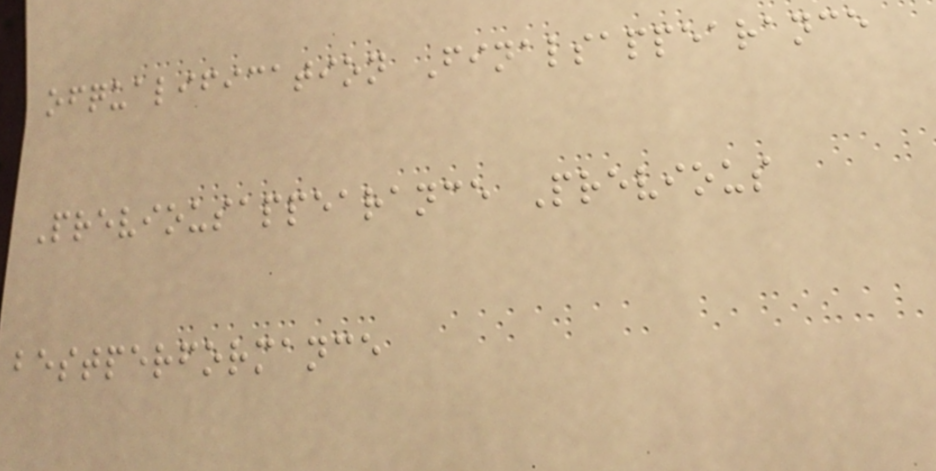ofqualification Finalsappearance
Previousappearance Previous
bestperformance
